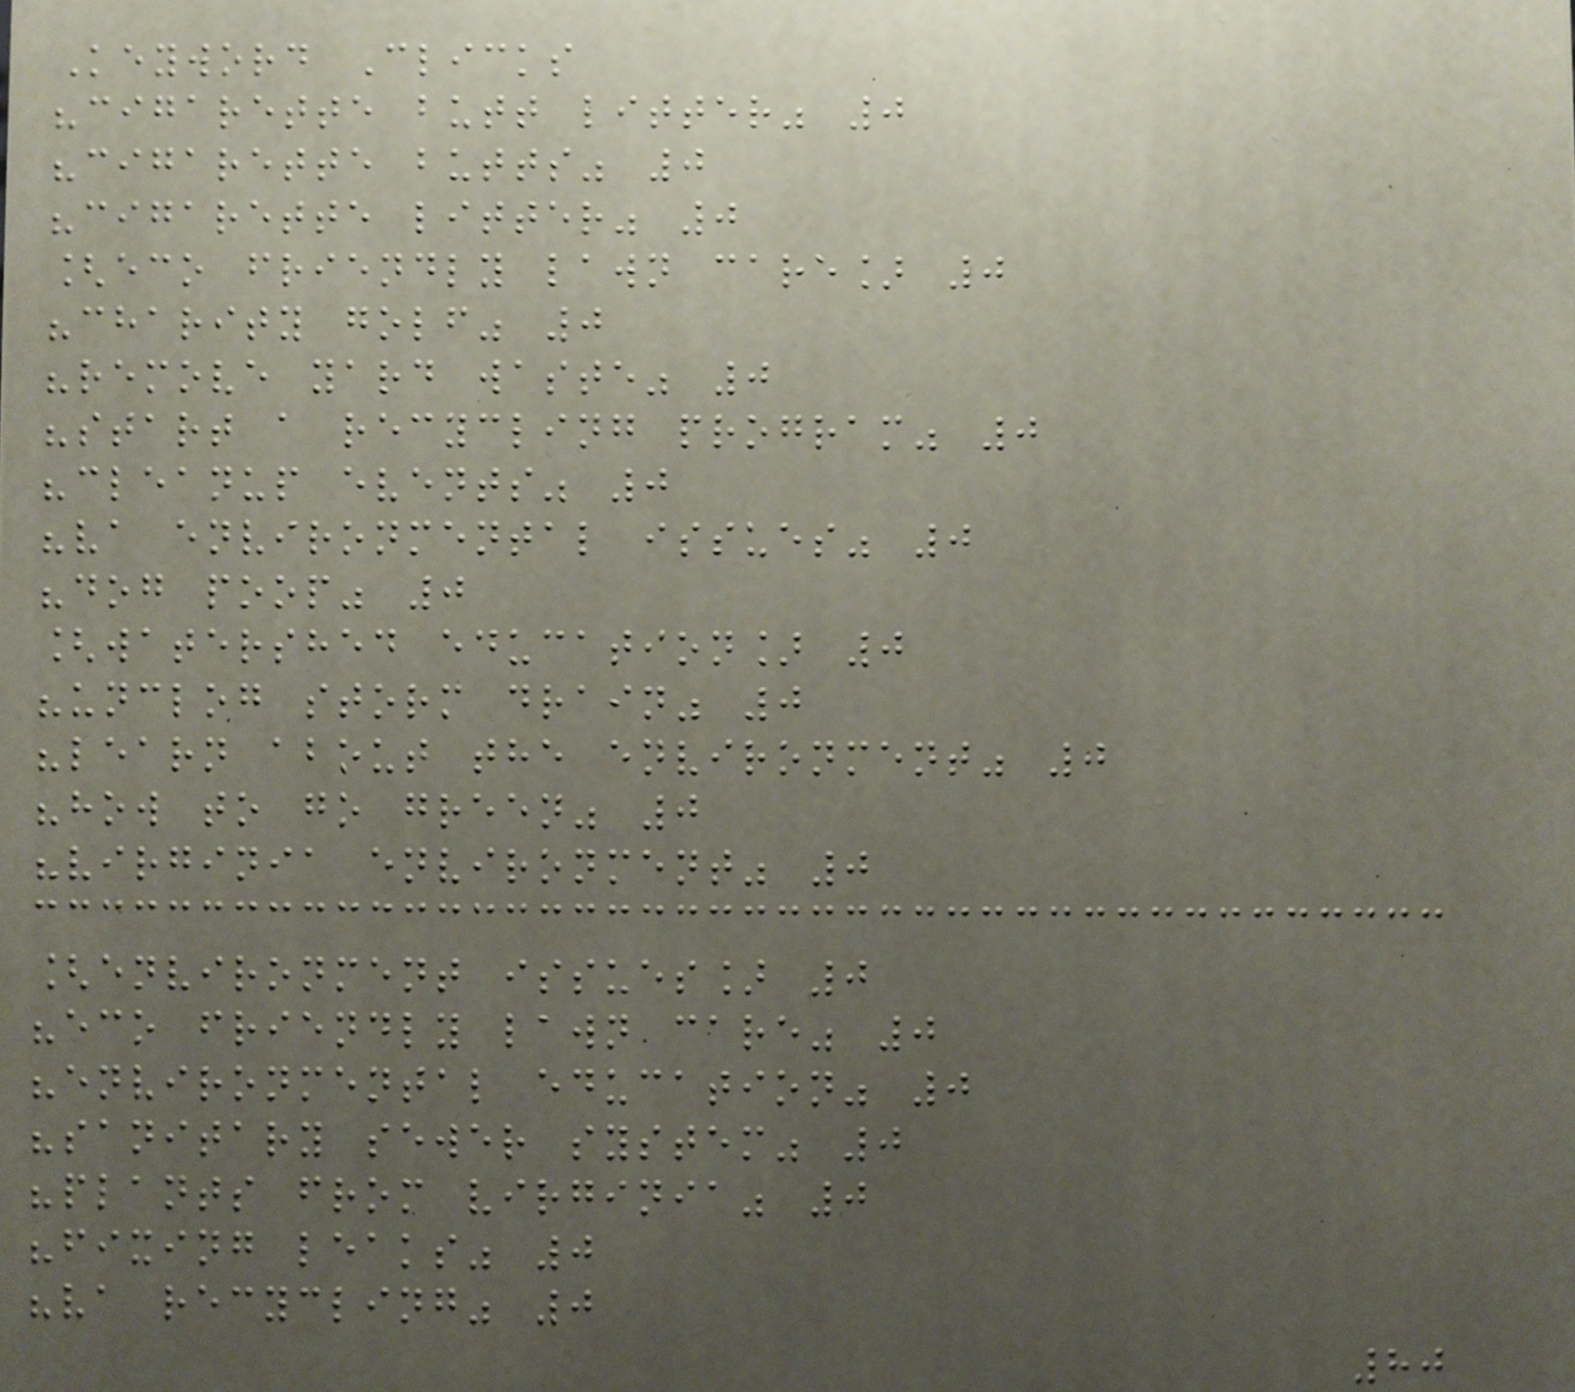Keyword Clicks
"cigarette butt litter" 0
"cigarette butts" 0
"cigarette litter" 0
[eco friendly lawn care] 0
"charity golf" 0
"remove yard waste" 0
"start a recycling program" 0
"cleanup events" 0
"va environmental issues" 0
"dog poop" 0
[watershed education] 0
"unclog storm drain" 0
"learn about the environment" 0
"how to go green" 0
"virginia environment" 0
[environment issues] 0
"eco friendly lawn care" 0
"environmental education" 0
"sanitary sewer system" 0
"plants from virginia" 0
"fixing leaks" 0
"va recycling" 0
80
